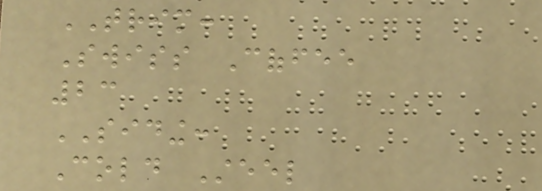TRIM:
Swiss Coffee
23
SIDING:
Cold Steel
